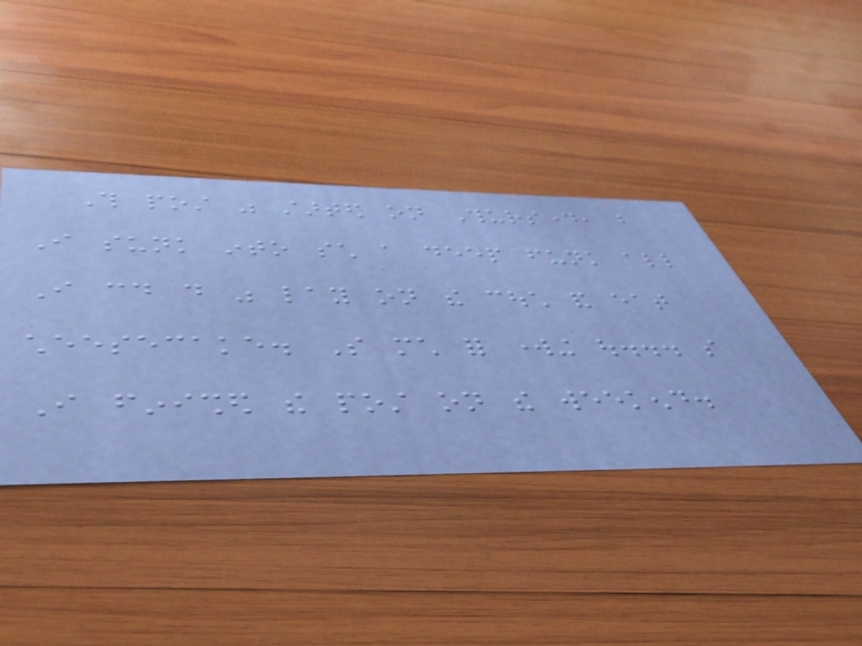This post was started on Thursday, but
I sunk into such a deep funk all
I could do was lay on the couch and eat
cheesecake. So much for working out... so
I finished the post on the weekend.
